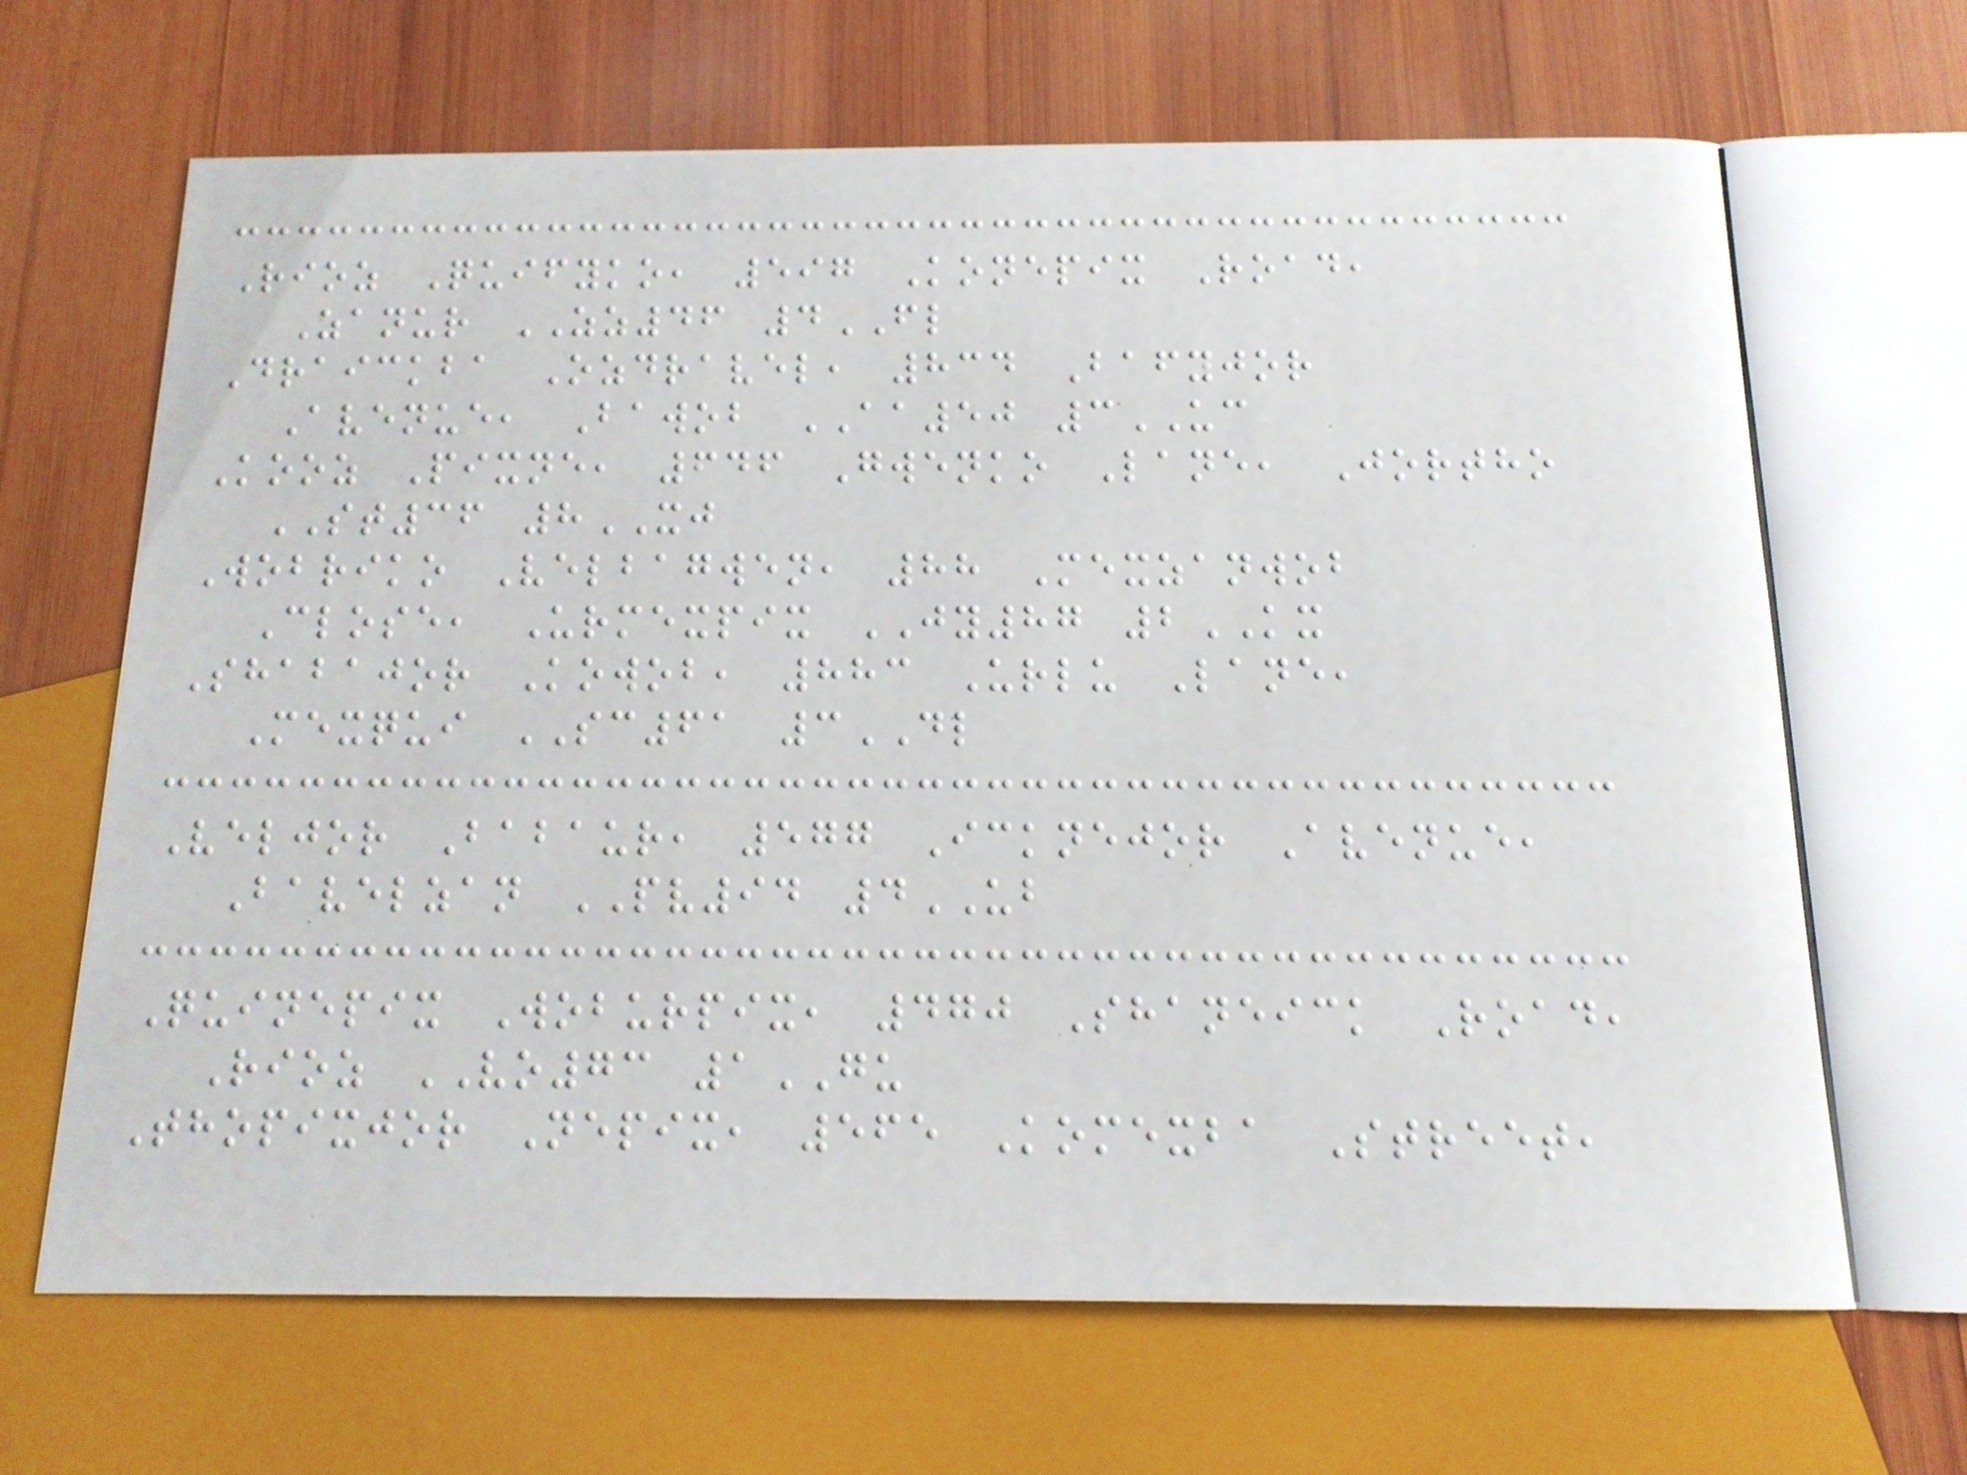Rioz Quifyko, 597 Konepix Road,
Zanur ZZ46 4FL
Draickba Ozdravel, 834 Bafyjor
Avenue, Bawob AA50 3UC
Kooz Pixne, 646 Gwenko Lane, Jortho
ST36 8XJ
Wobriko Velbagwen, 88 Mexzanwob
Close, Urmexpix JY87 2KX
Shabajor Kowob, 883 Urlu Lane,
Mexqui SC61 3DL
Veljor Babaur, 577 Icknejor Avenue,
Bavelzan PV94 4UB
Quinepix Woburpix, 470 Shaneick Road,
Rioz VO73 1GU
Thopixjor Nepix, 565 Komexba Street,
